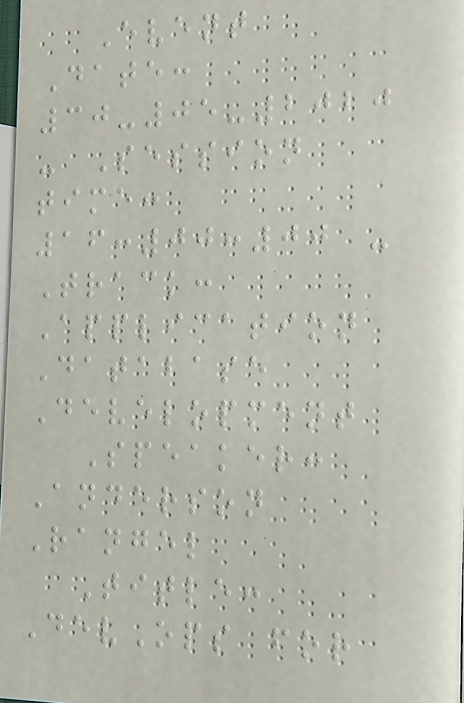Event
Date:
30-05-2020
- Session
time:
16:00:00 -
Track:
Application
Database
Development
Speaker:
Anderson
Rangel
Title:
DevOps for
